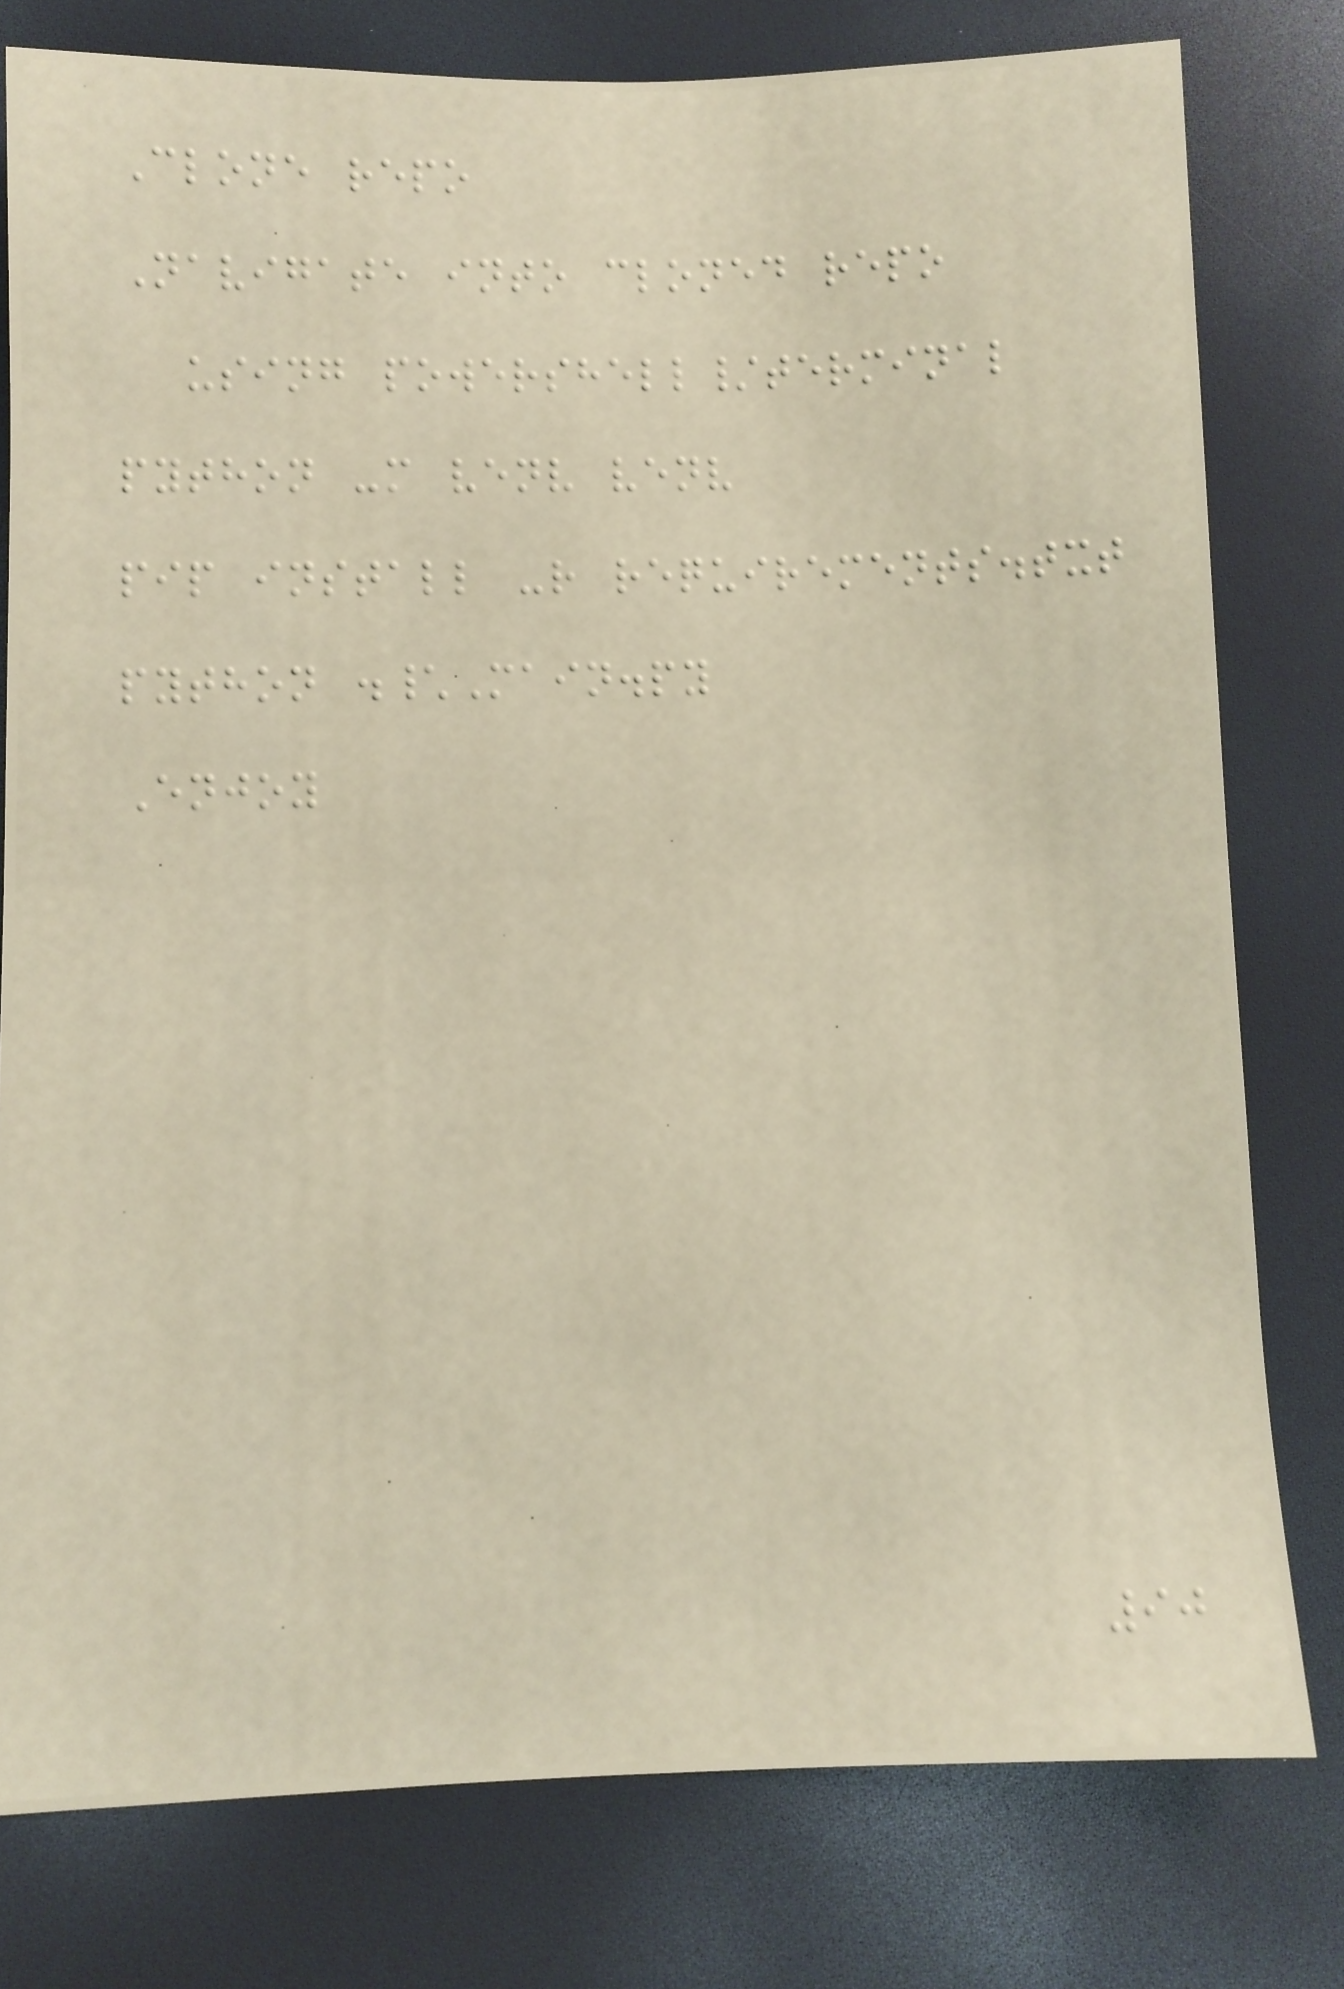Clone repo
Navigate into cloned repo
using powershell/terminal
python -m venv venv
pip install -r requirements.txt
python .\Main.py
Enjoy
90
